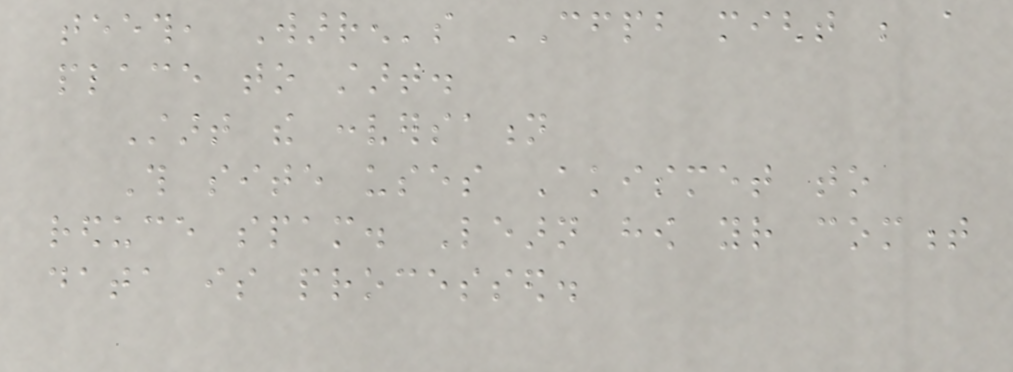teeth, Warren's CFPB might be a
place to start.
Start the conversation
This site uses Akismet to
reduce spam. Learn how your comment
data is processed.
